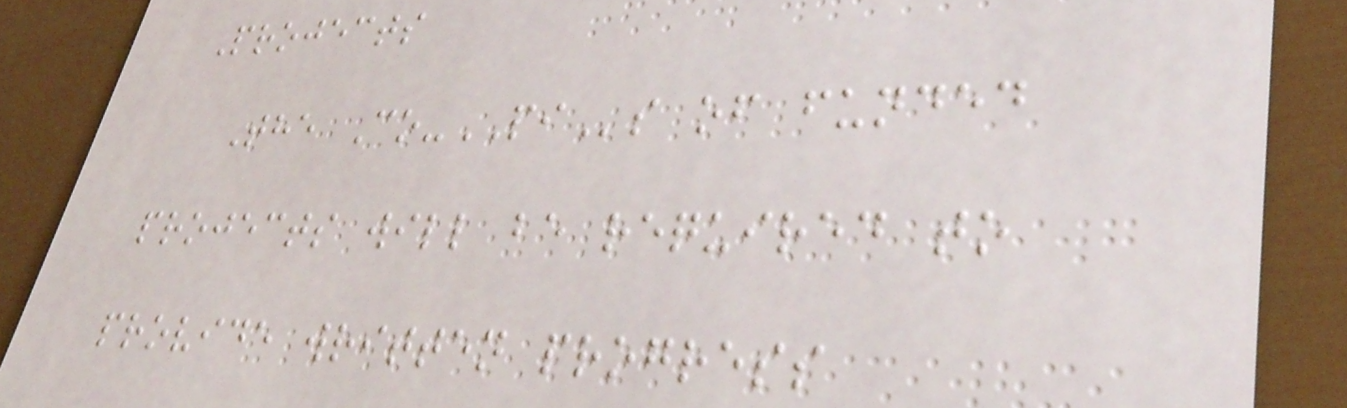Projects
The Co-PIs of funded
projects will be required to
provide written progress
